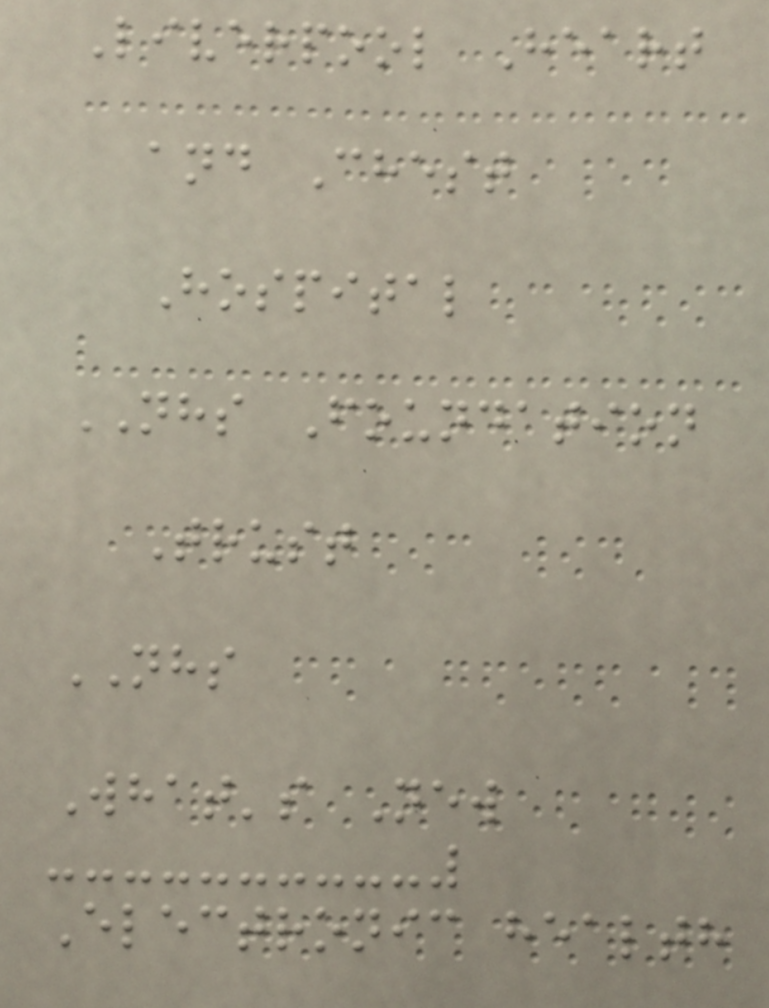Liverpool Heart
and Chest
Hospital
NHS Foundation
Trust
NHS
What's New
Electronic health
